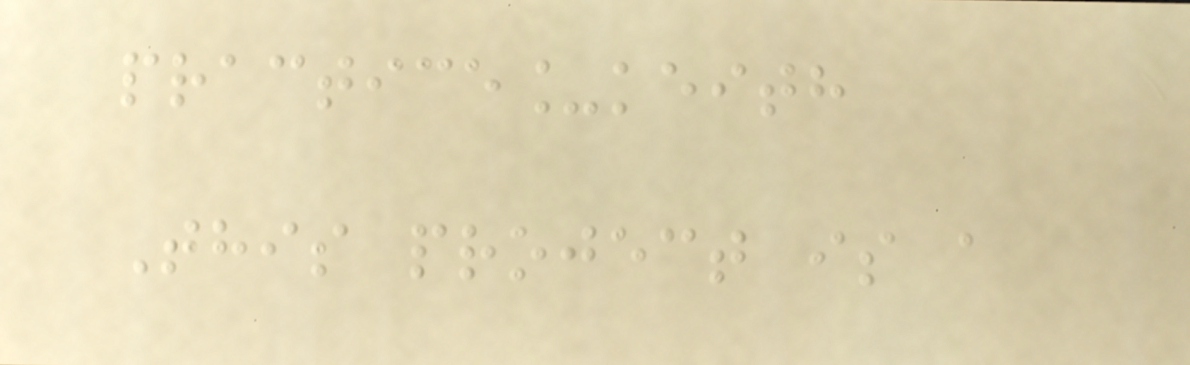practice_keith
This project is a
